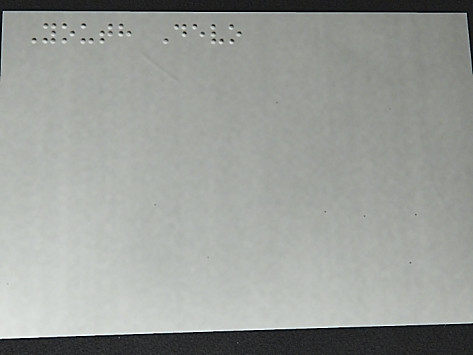Youth Devo
